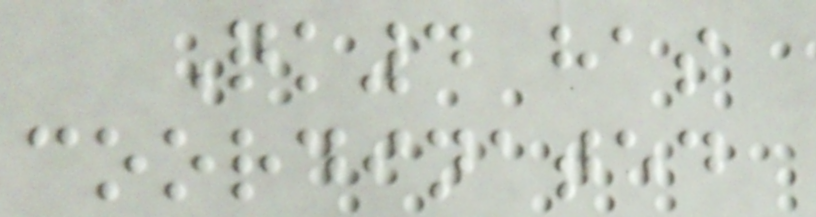Qk4 has
coordinated
